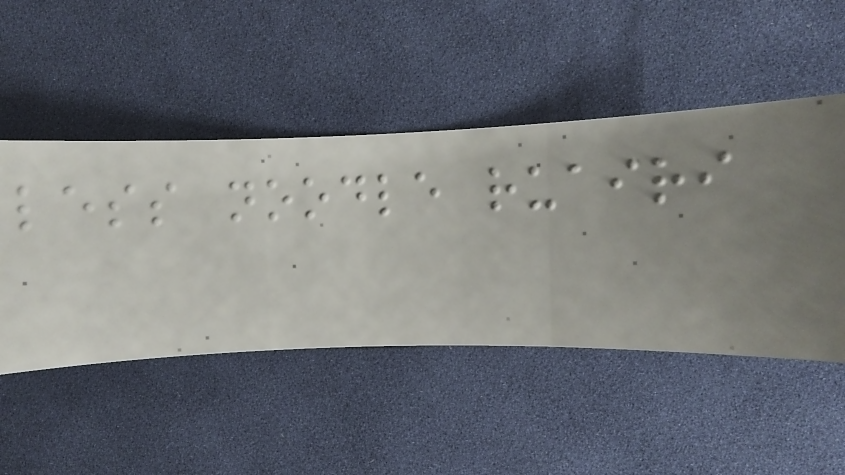less noodle ruairi
